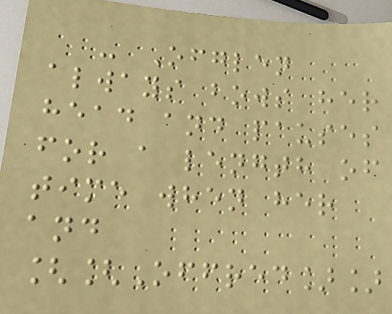- Ofglen
always bows her
head and pauses
for a length of
time when her
and
[[Offred]]
